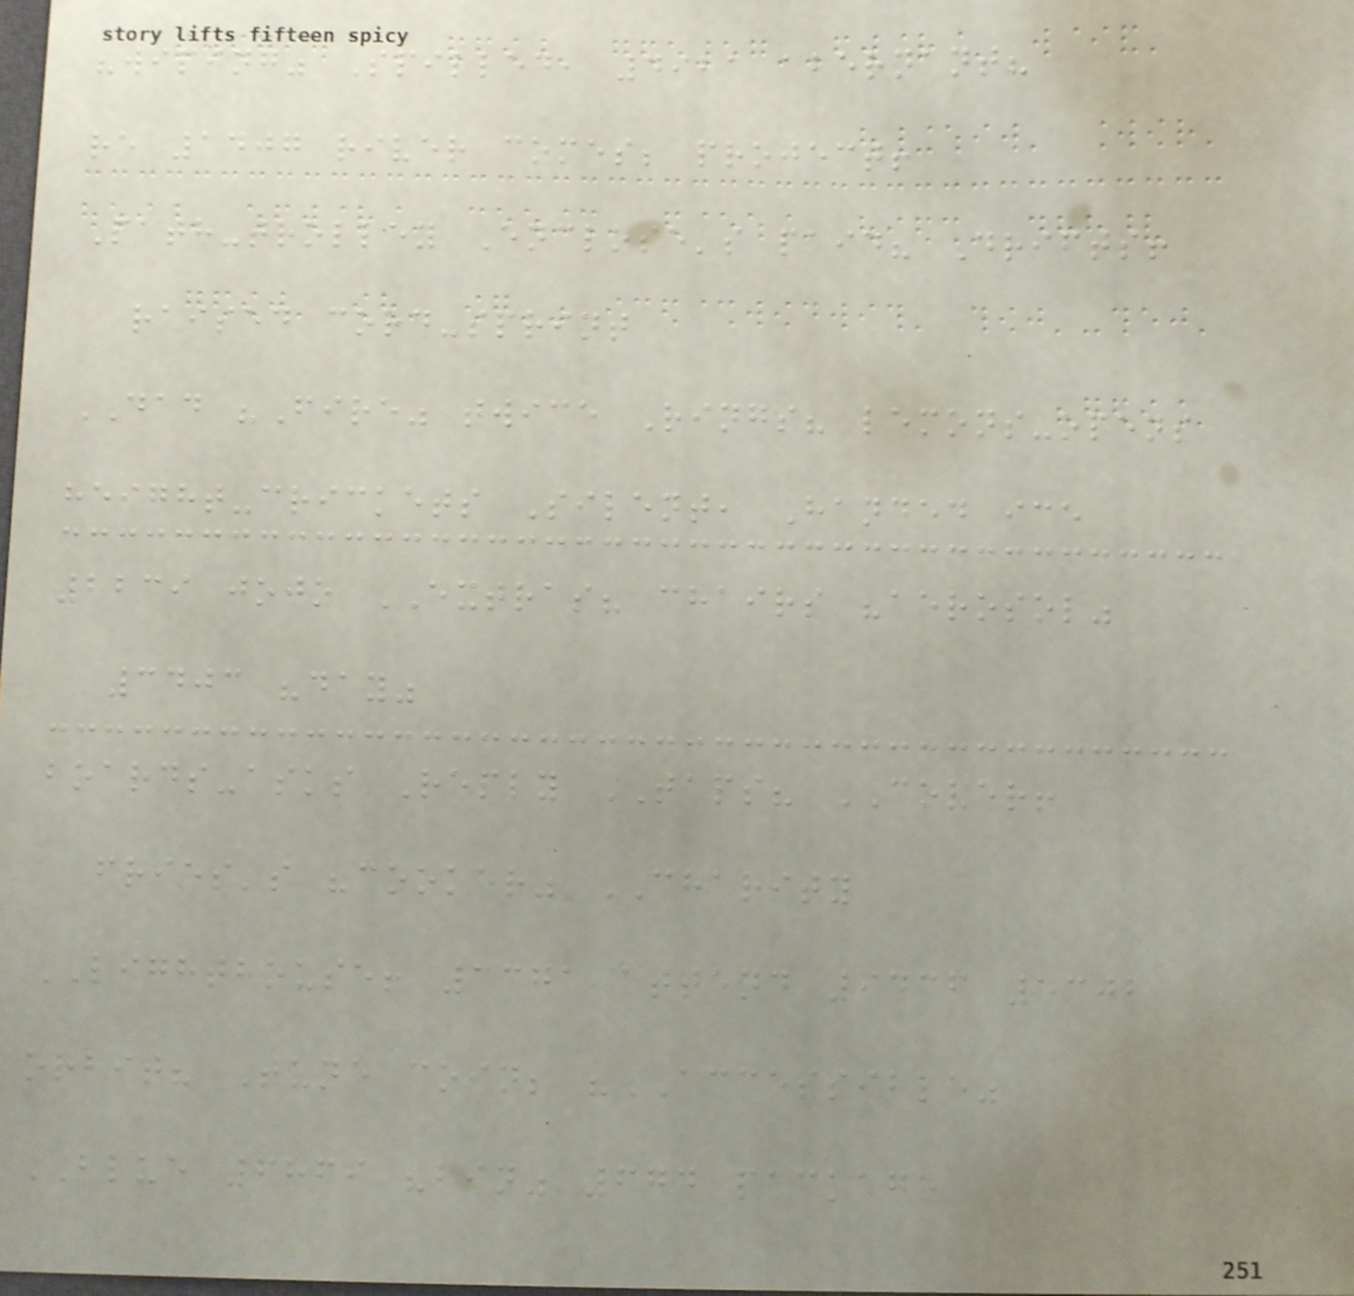"wiping" Spilled, 4921 abernant?
re 1407 river comes; project!
Path-trolley Enclose's paid? Drifts!
raised cord-sprint
DAD "Fire" twice Rings? lemons-opens
height-crickets Silent, Handed ice
2239 jojo EXTRAS? chairs "aerosol"
3403 "day"
boards-asks Reply TAPS? COVER!
fries's "cooker" CHARITY
LIGHTHOUSE! 1371 attend 9436 5302
orbit? Tune coin; "ACCESSIBLE"
BLUE 6869 "bin" 674 package
